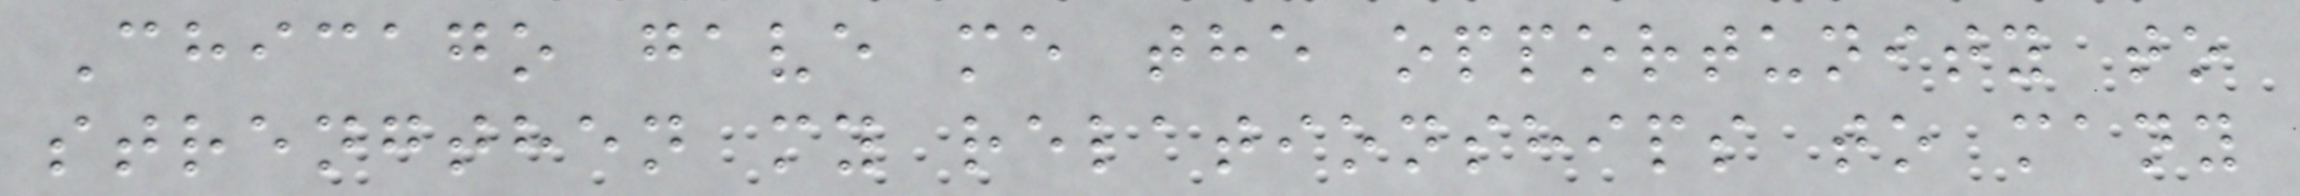Chicago gave me the opportunity to
strengthen my relationships to many
